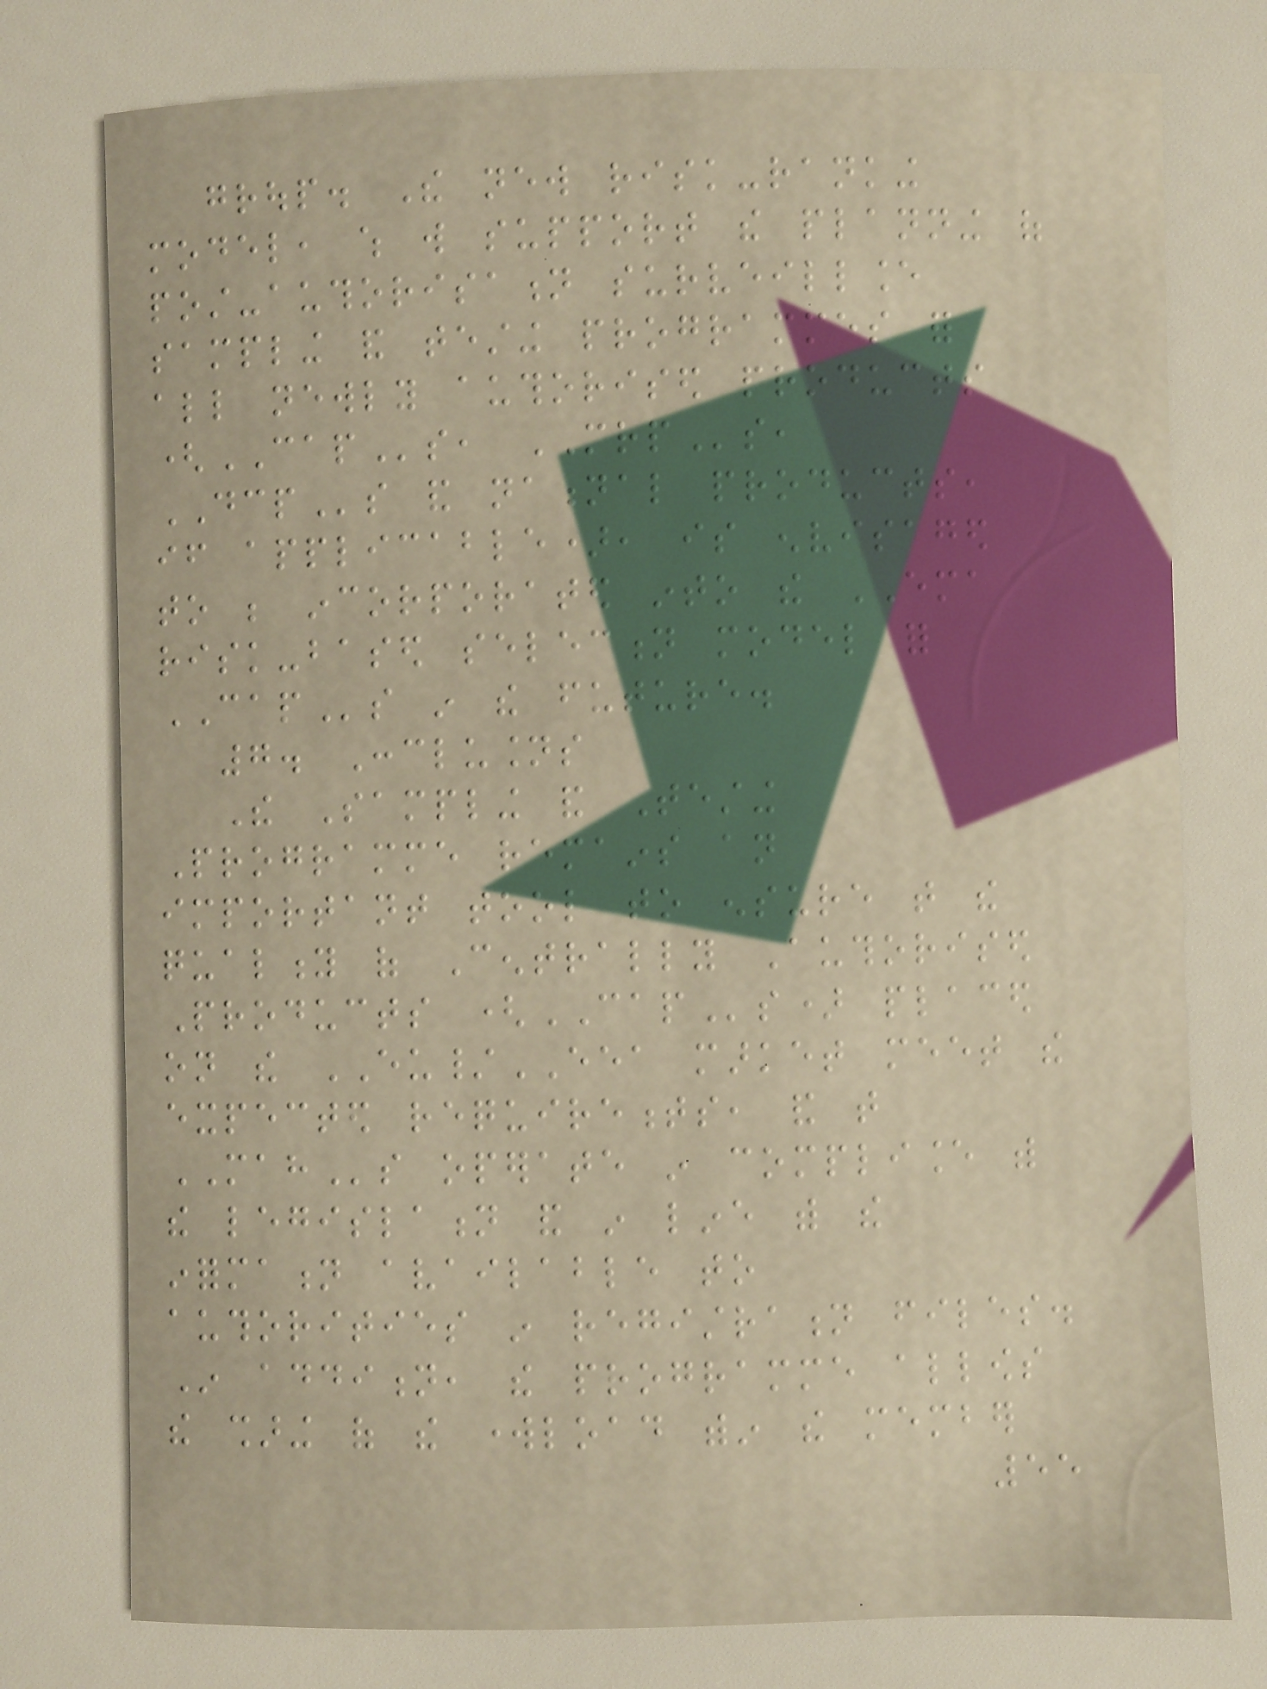group. The new risk-ranking
model, which will support the planning of
post-authorisation surveillance
sampling and testing programmes for
all newly authorised products
(CAPs, MRPs,
DCPs and national products,
if applicable), is envisaged
to be incorporated into the EMA
risk-based selection model for
CAPs in the future.
7. Conclusions
The Sampling and Testing
Programme remains an
important tool to ensure that the
quality of Centrally Authorised
Products (CAPs) placed
on the EU/EEA market meet the
expected requirements, and that
MAHs operate in compliance with
the legislation and in line with the
information available to
authorities in registration files.
In addition, the programme allows
the sharing of the workload within the member
55
